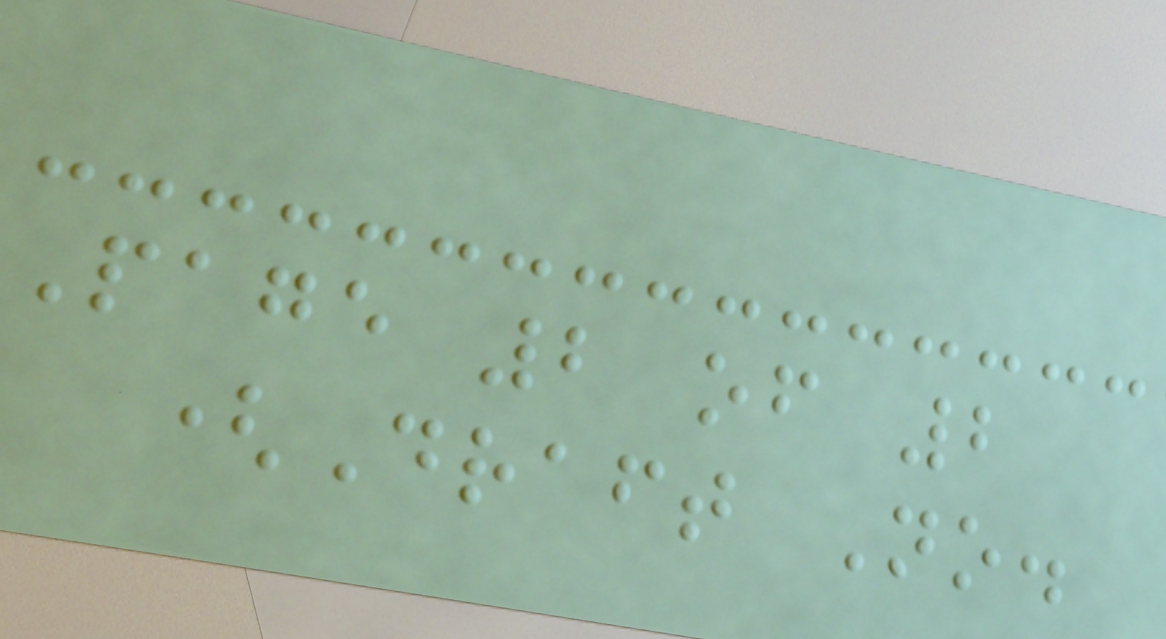Page 2 of 2
(Draft No.
